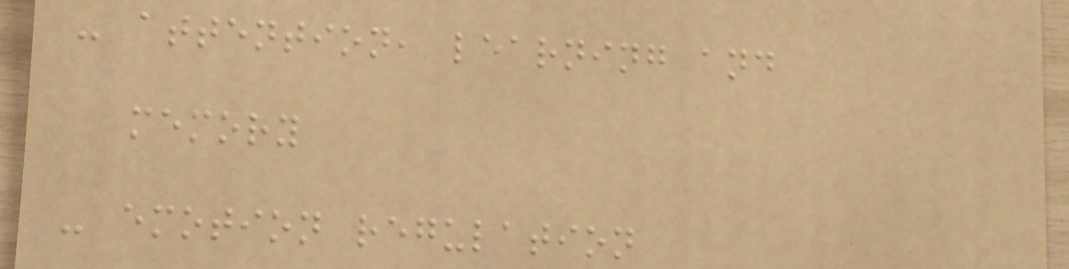- attention, learning and
memory
- emotion regulation
